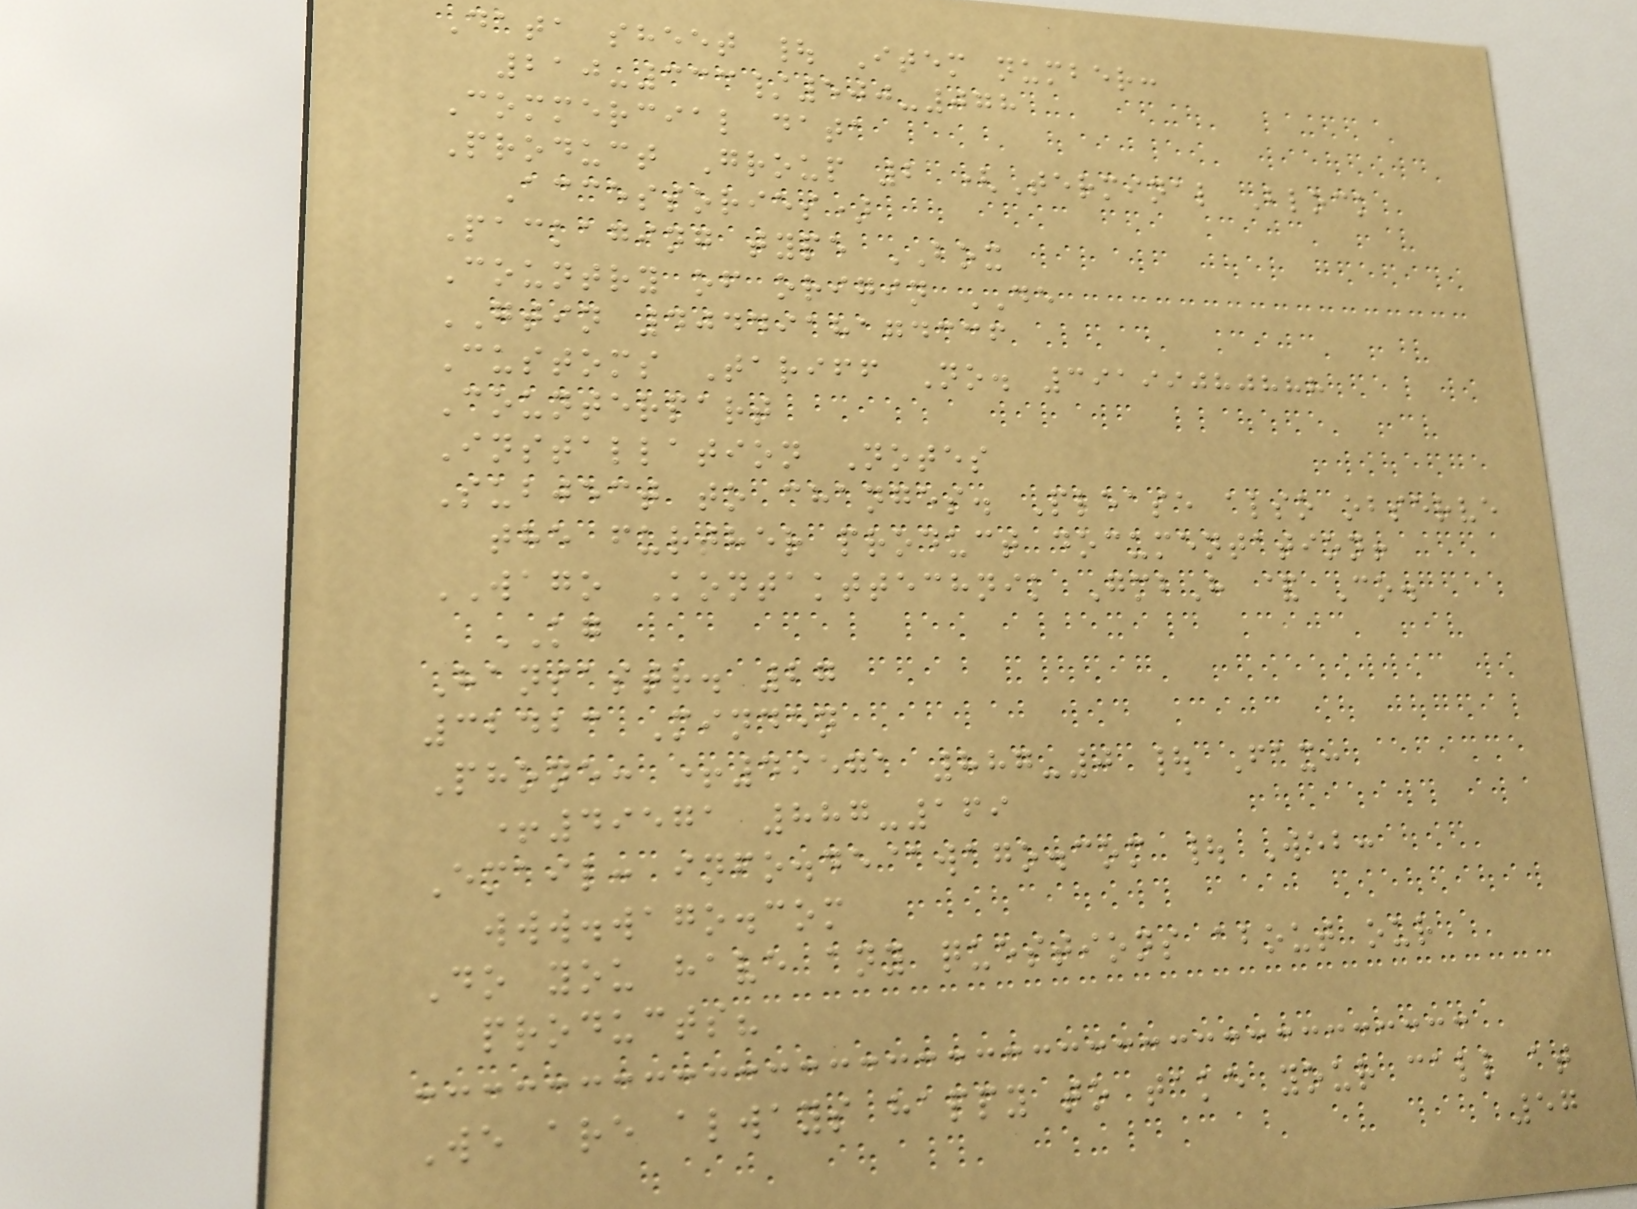Data sheet | Item number:
210-333/500-078
Commercial data
Product Group 2 (Terminal Block
Accessories)
Packaging type BOX
Country of origin DE
GTIN 4044918174336
Customs Tariff No. 39199080888
Counterpart
Installation Notes
Subject to changes. Please also observe
the further product documentation!
WAGO Kontakttechnik GmbH & Co.
KG
Hansastr. 27
32423 Minden
Phone: +49571 887-0 | Fax:
+49571 887-169
Email: info.de@wago.com | Web:
www.wago.com
Do you have any questions about our
products?
We are always happy to take your call at
57
